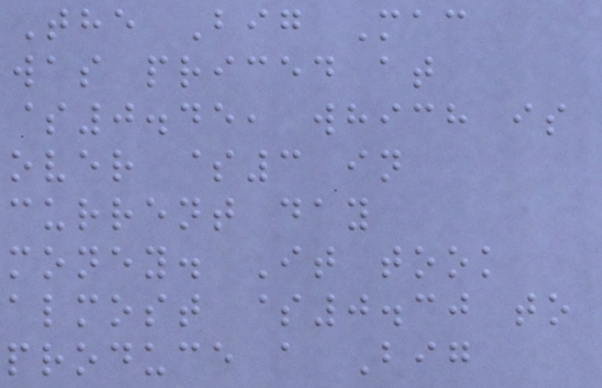The Big Mac
was priced at
$0.45, which is
over $3 in
current day
money. It took
almost $0.30 to
produce a Big
